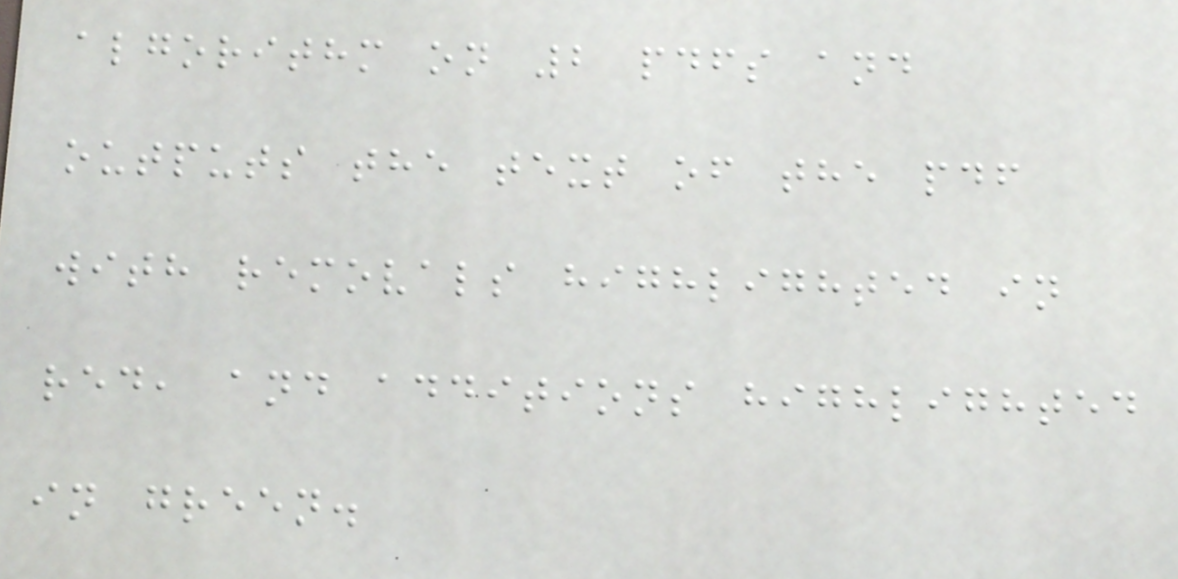algorithm on 2 pdfs and
outputs the text of the pdf
with removals highlighted in
red, and additions highlighted
in green.
